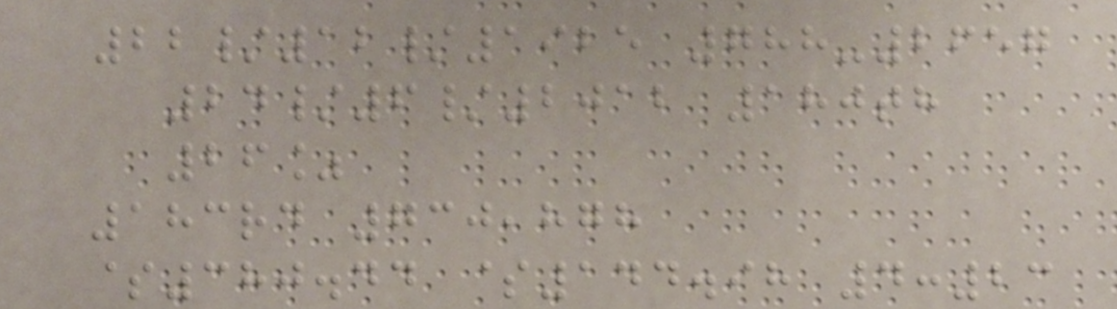22/12/1925 788-2657
24/6/2012 180th
26%
183rd 730,878
$380.44 $144.98 4:23
